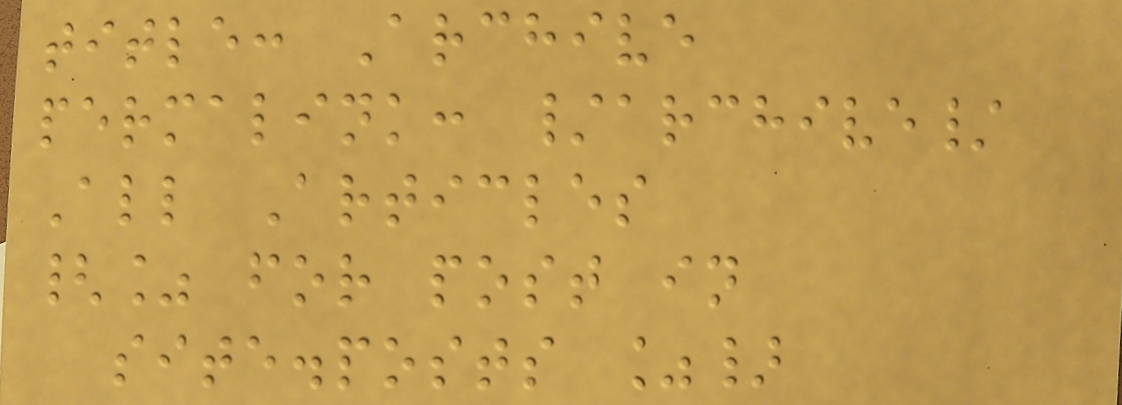title: Archive
permalink: /archive/
All Articles
{% for post in
site.posts %}
